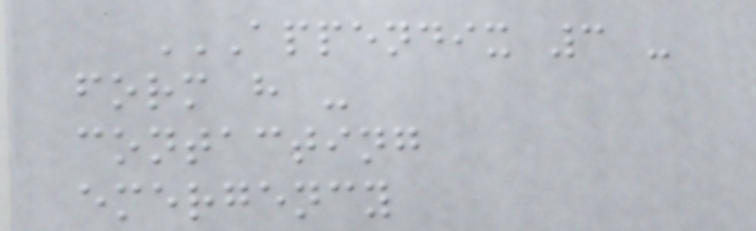APPENDIX 3 -
FORM H -
CONTACTING
EMERGENCY
